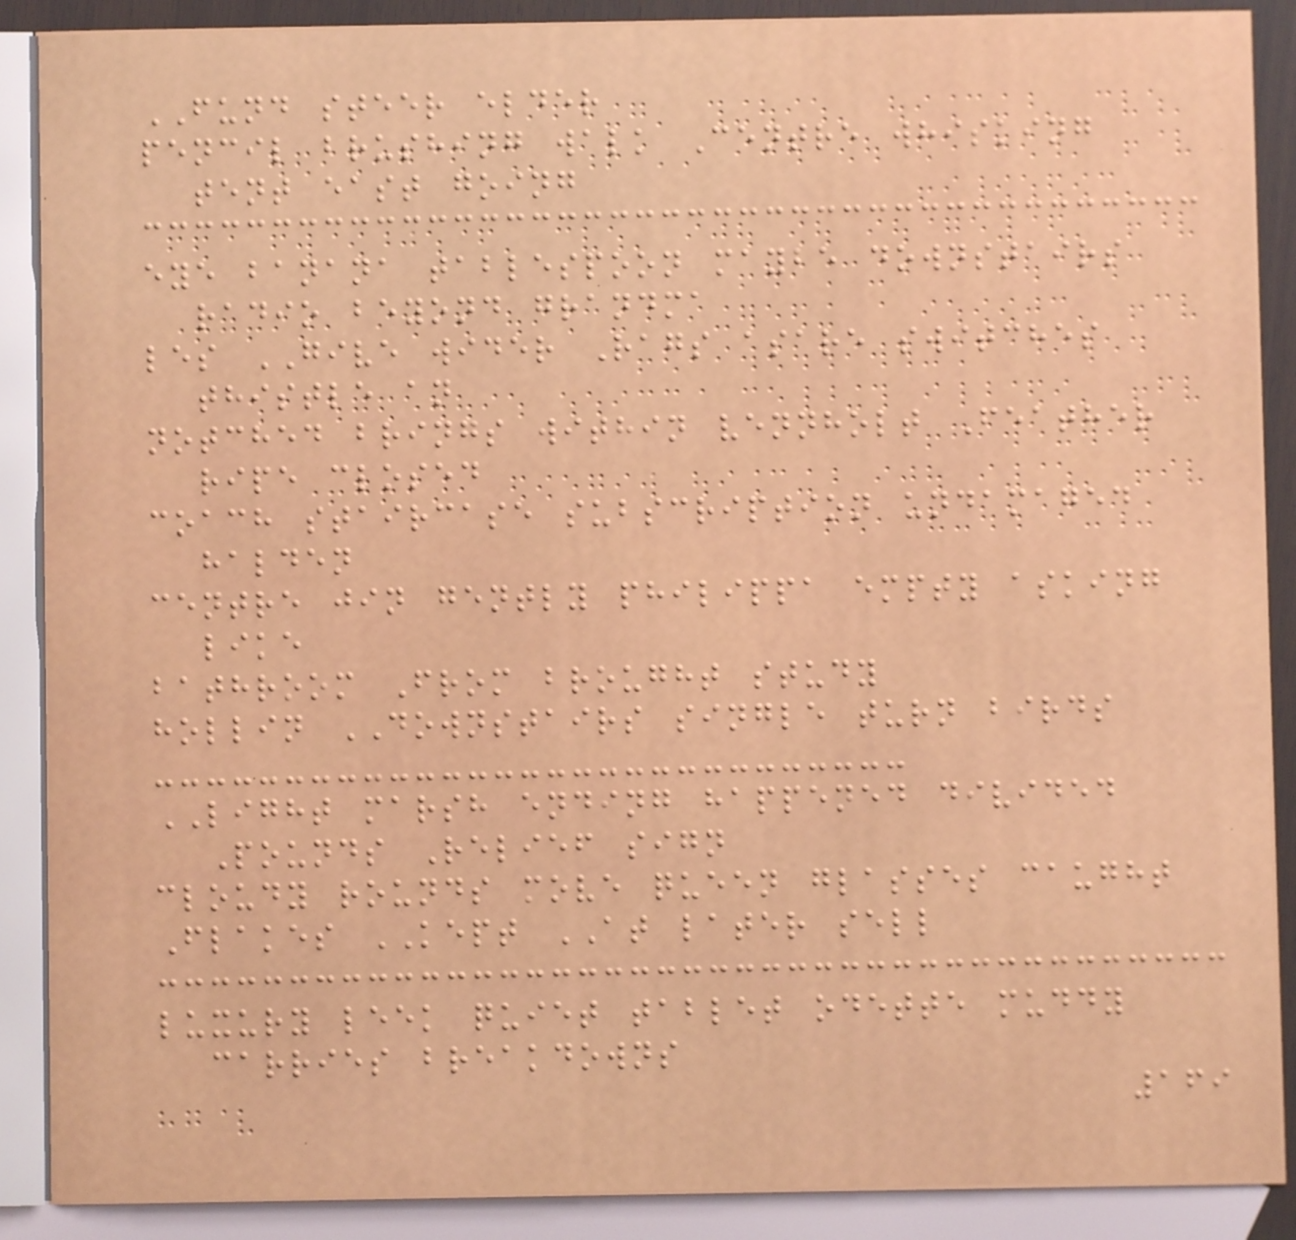FUND steer elder
pencil brushing walk Centre whisking
tent east going
eye banana tablespoon maybe downstairs
radio beyond grandma
les GIVE wider Rags asare switches
thistle an
notched brings within vennholt Feather
ripe closed
coach staircase subscription undamaged
halden
centre jin gently philippa empty asking
like
bathroom From brought study
hollin DOWNSTAIRS single turn birds
LIGHT marsh ending happened divided
Pounds Relief sign
cloudy rounds move queen glasses caught
Flakes KEPT AT later sell
luxury leek quiet tablet odette muddy
carries breakdowns
169
